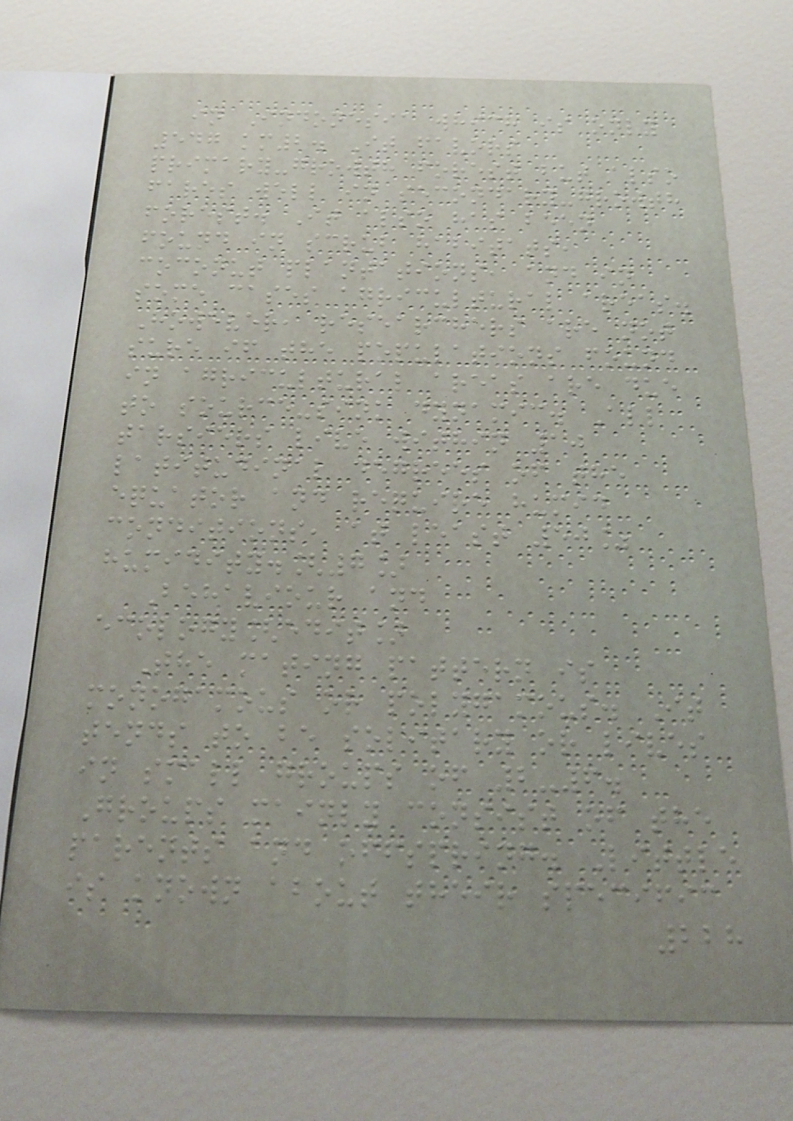in Indonesia which is only
547 km2. It favors
primary-growth forest but also
fares well in secondary-growth
forest. It also has been
found in scrub habitats,
coconut plantations, and in
some cases agricultural areas.
However, researchers are not
sure if the populations found
in agricultural areas are due
to source-sink dynamic. All
tarsiers live within 10
latitudinal degrees of the
equator and require humid
conditions, at least 50%
humidity.[7]
Behaviour and
ecology[edit]
The mating pattern is
monogamous or polygamous. It
tends to be solitary or lives
in small groups of 2-6.
Groups mainly consist of the
parents and offspring. Little
is known about their specific
228
